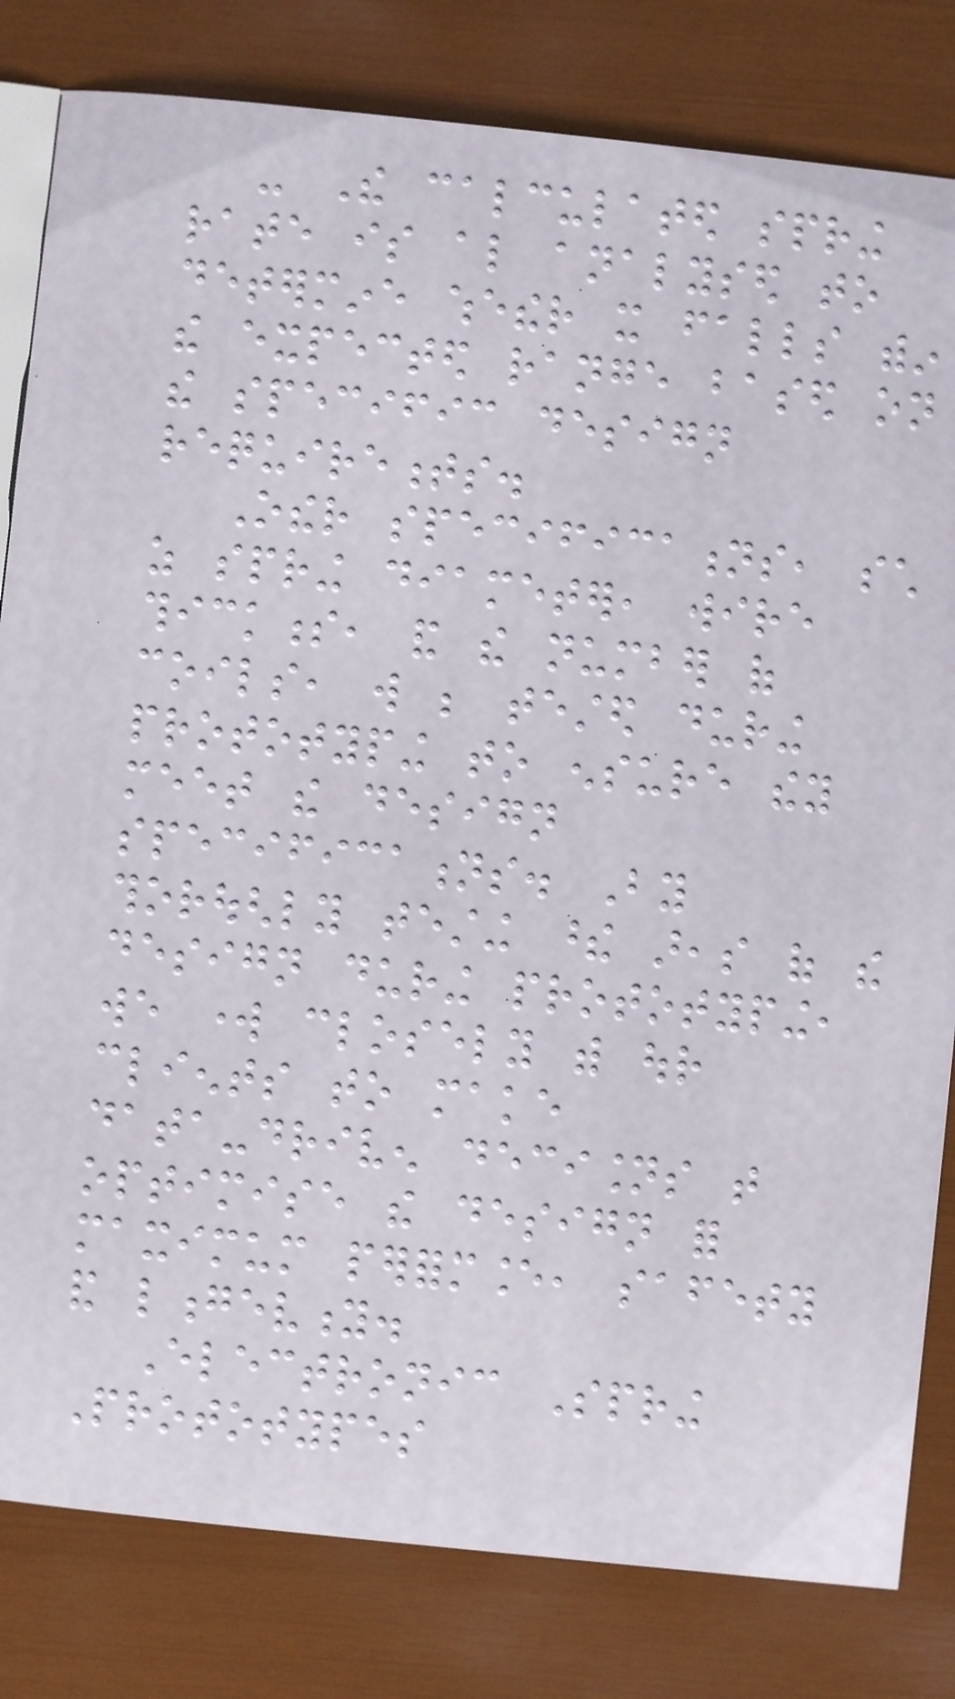- The calculated spring
rate is also analysed to
determine whether it falls within
the expected range based on
the specific design
requirements.
Other specifications, such
as spring diameter, wire
thickness, and the number of
coils, will be tested during
prototyping to ensure they
meet the design
specifications. By
thoroughly testing these areas of the
design during prototyping,
we work closely with our
clients to make
data-driven decisions that
optimise the design for
maximum performance, safety
and longevity.
Electronic Spring
Prototypes
